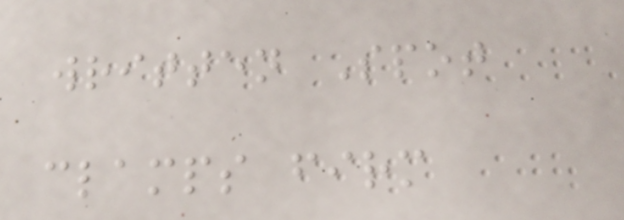written Spot
clamps firm
